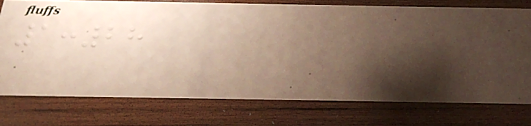1:28
